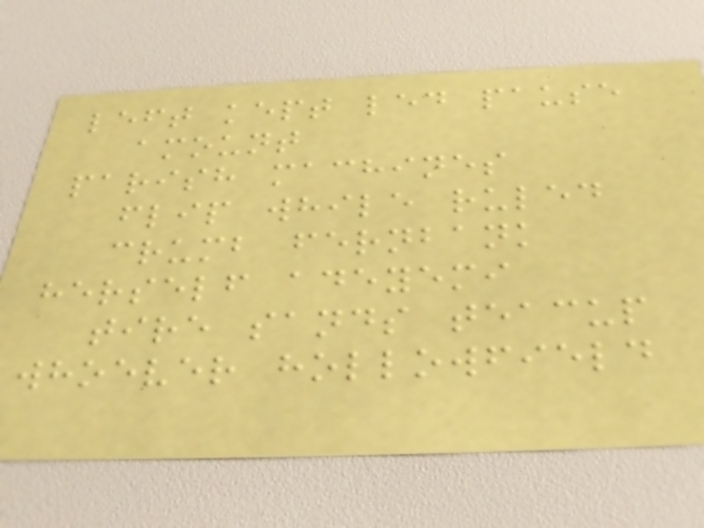left kept led pause
amount
parish machines
flip while ruled
crumb fernbank
herself adeyemi
tire sands teacup
whoever hollowfield
